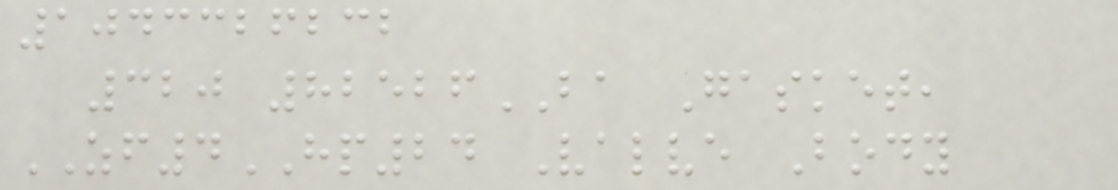1043326232
320 82526BA Gasket,
ZF4HP24 Valve Body
